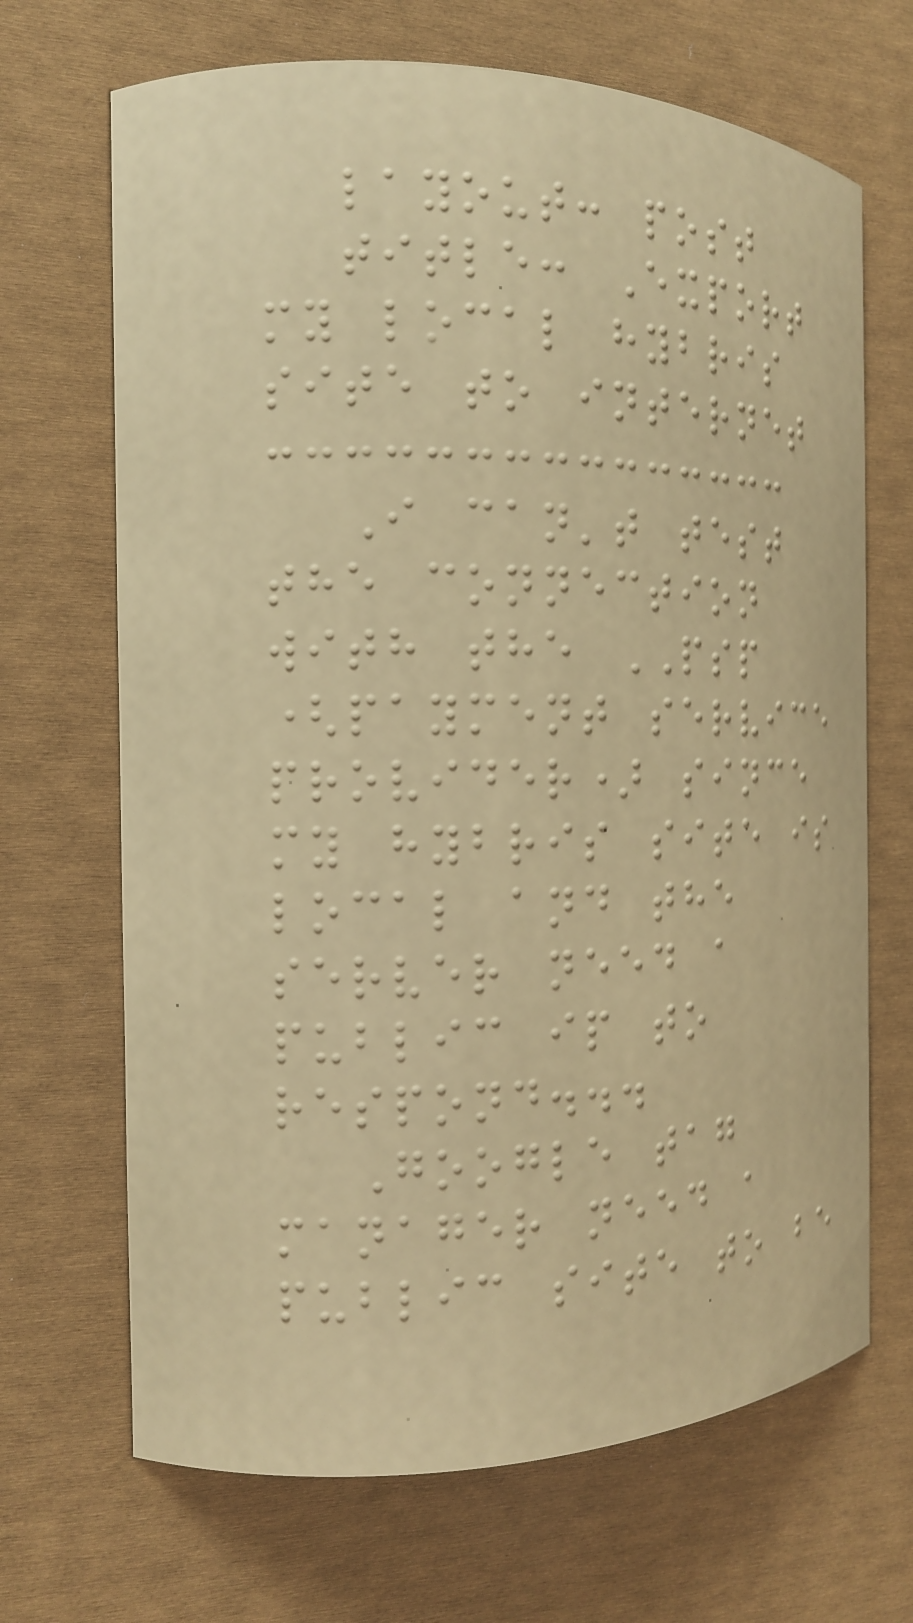layout: post
title: Export
my local hybris
site to internet
I can't test
the connection
with the PSP
(payment service
provider) since
my hybris site is
local and the
server need a
public ip to
respond...
Google tag
manager need a
public site to be
